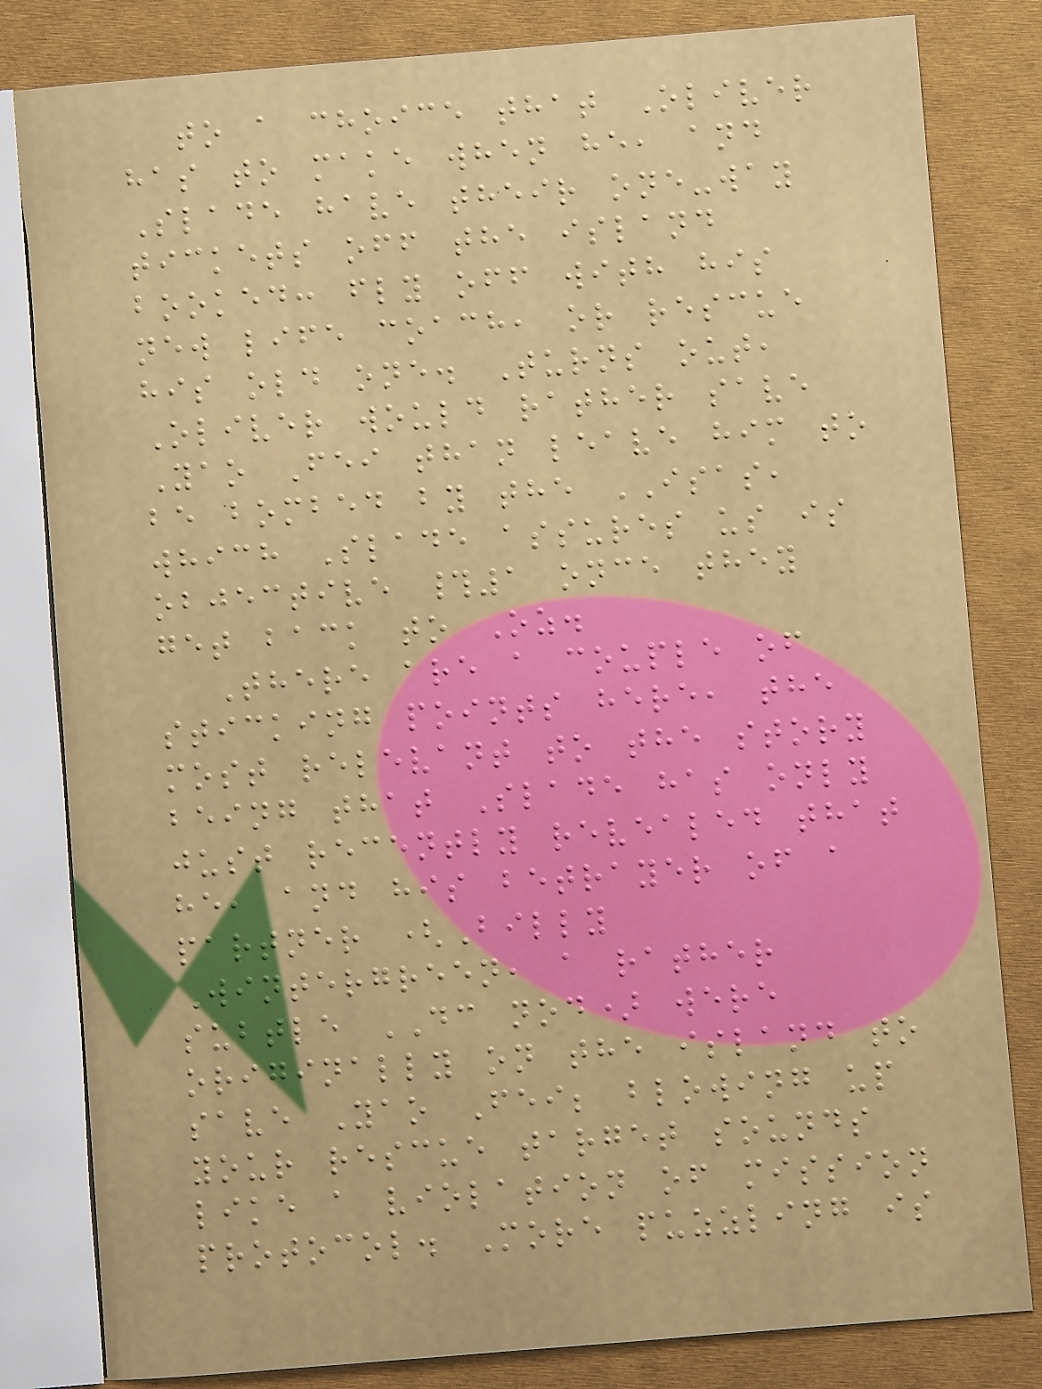to a choice that Oliver
has to make when he, and
Slade have their one-way
tickets off the island
booked: fly off with his
new life coach, or rescue
his old one. Turns out,
Oliver would rather save
Yao Fei than leave him to
be bombed by the ISAS,
which Slade assures us is
objective #1 once they
get back to Oz.
There are a couple of
sticking points here, the
most relevant to the story
being that Slade has only
just recently revealed that
he, and his betrayer of a
partner (Billy
Wintergreen, a rather
subtle DC nod) were
originally on the island to
save Yao Fei; blowing up
your rescue target sounds
like a violation of mission
protocol. More puzzling is
